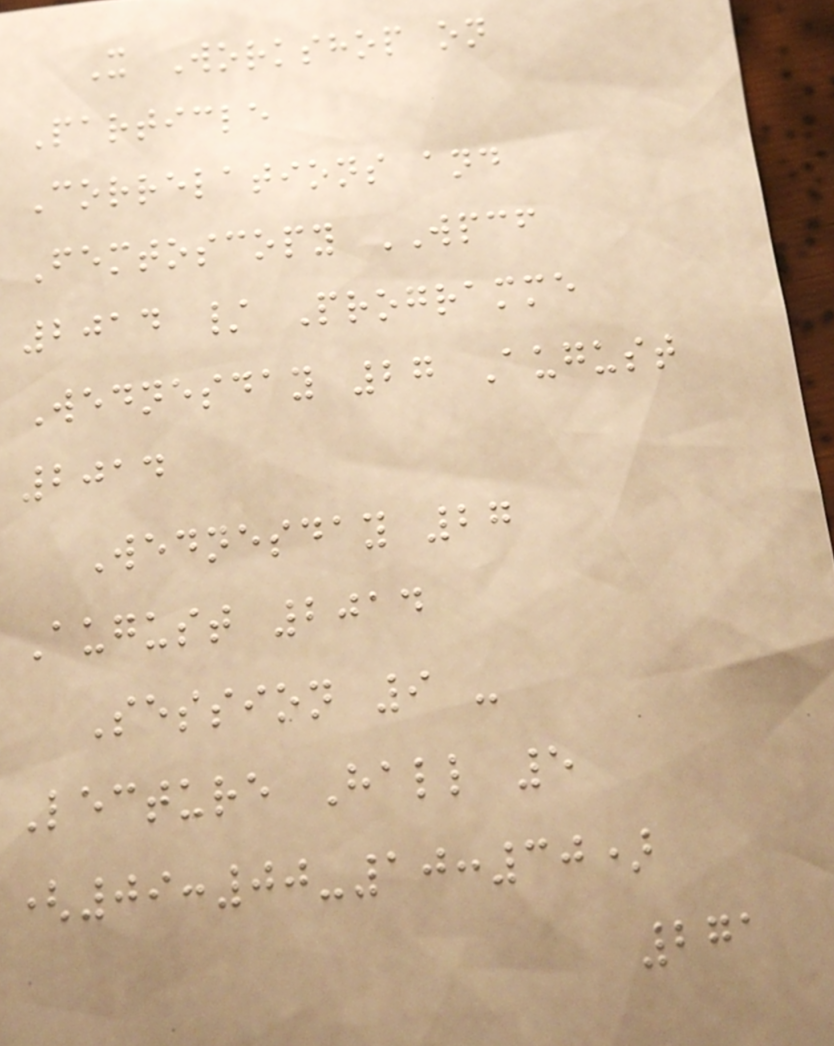X Workshop on
Particle
Correlations and
Femtoscopy WPCF
2014 / Programme
Wednesday 27 August
2014
Wednesday 27
August 2014
Session 9 -
Lecture Hall 5
(09:00-10:30)
271
